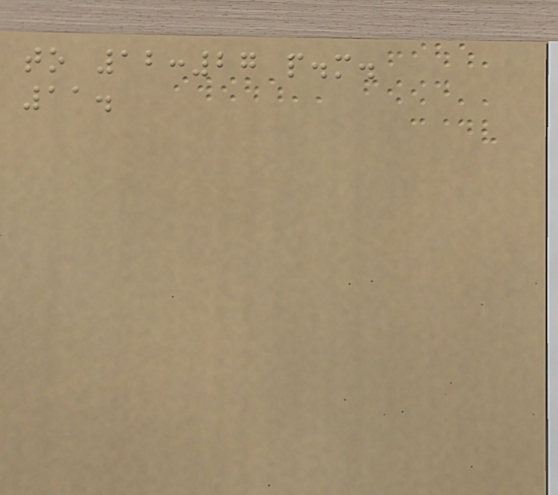to 12:27 p.m.
11.
